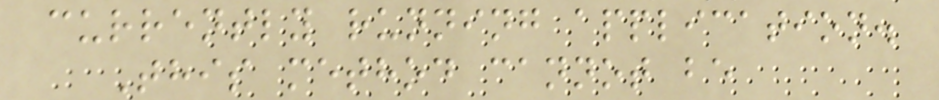currently running application.
This method cannot be
